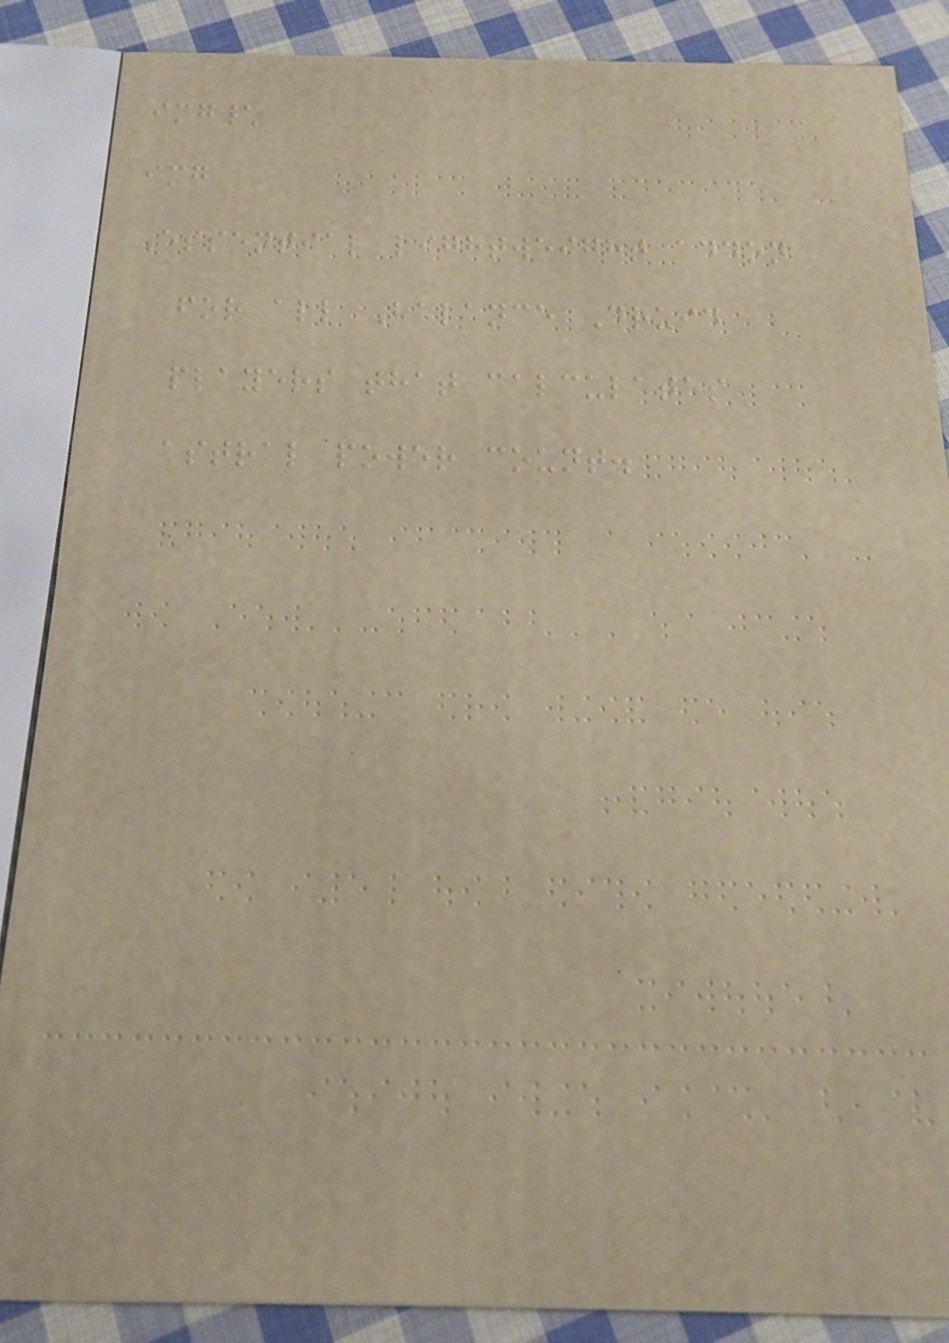img\
img
Essential lightweight addon
for all Balance Druid
players that calculates
astral power count.
